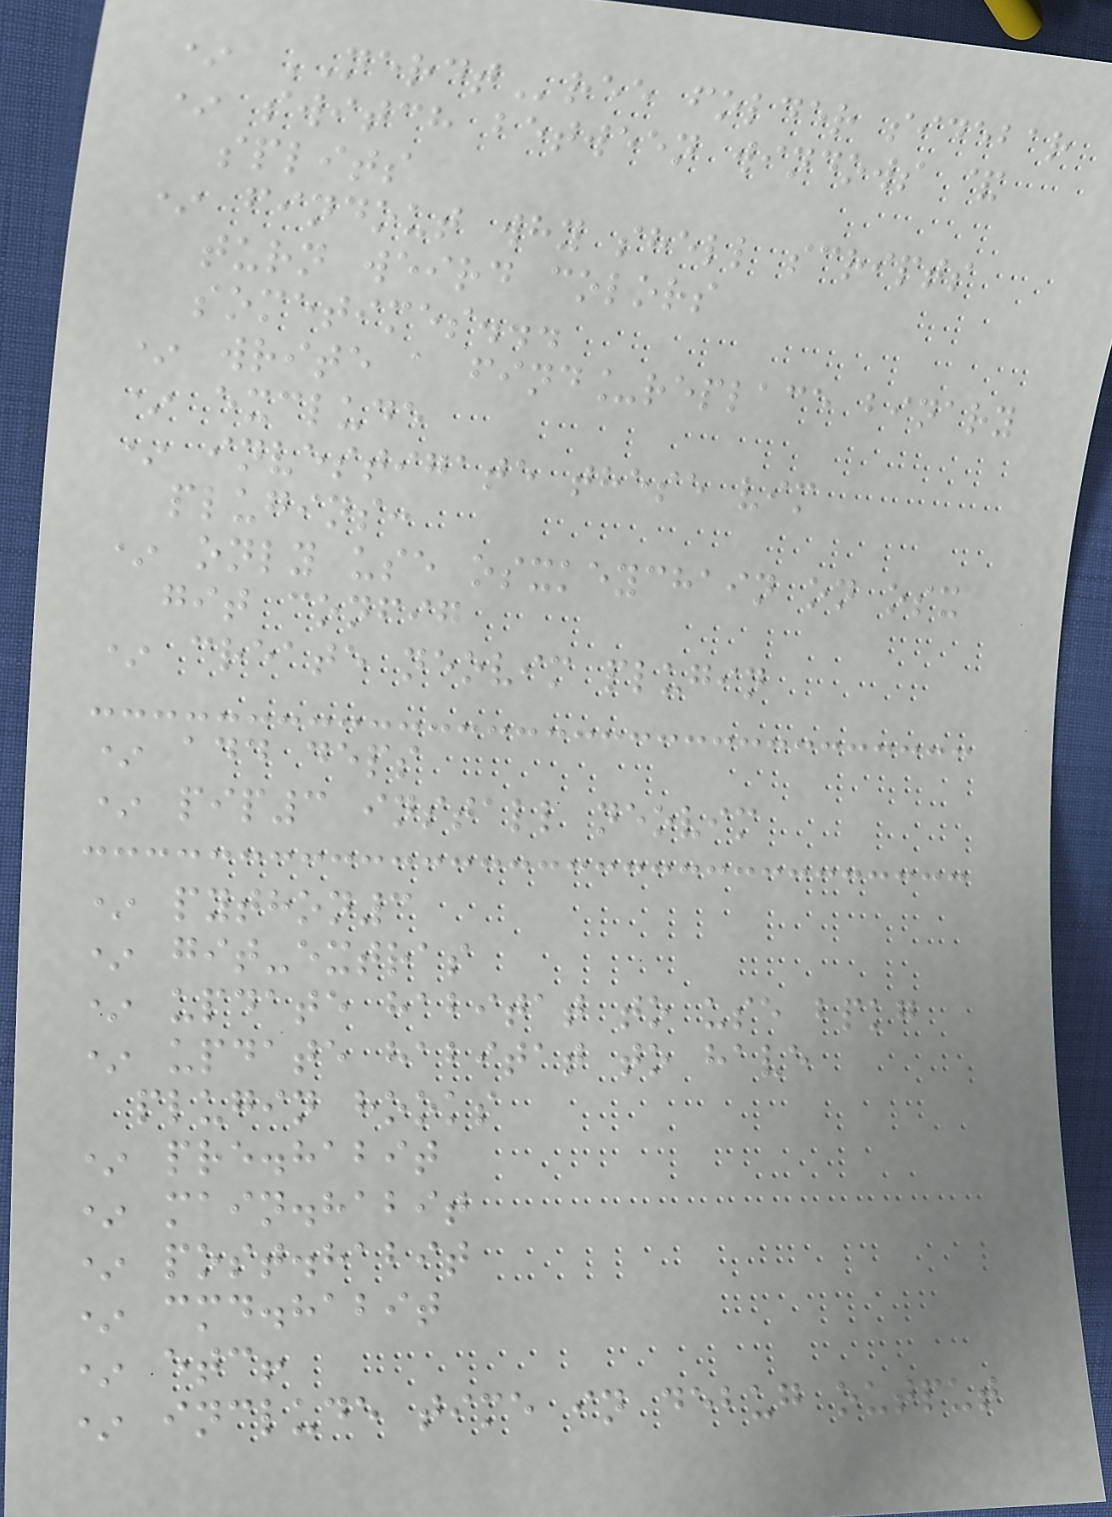* NERDTree folder sidebar
* switch between windows &
splits
* findout why shell scripts
turn weird colors
sometimes...
* write a find_replace binary
* exclude
* investigate these vim
plugins:
* only use osxkeychain on osx
git config
* create neovim plugin
* add deps
* pip3 install neovim
* python3
* git-extras
* update habitat to use bpkg
* update habitat to have
plugin hooks
* pre.habit
* main.habit
* post.habit
* cmd.habit
* etc!
* include time in debug output
